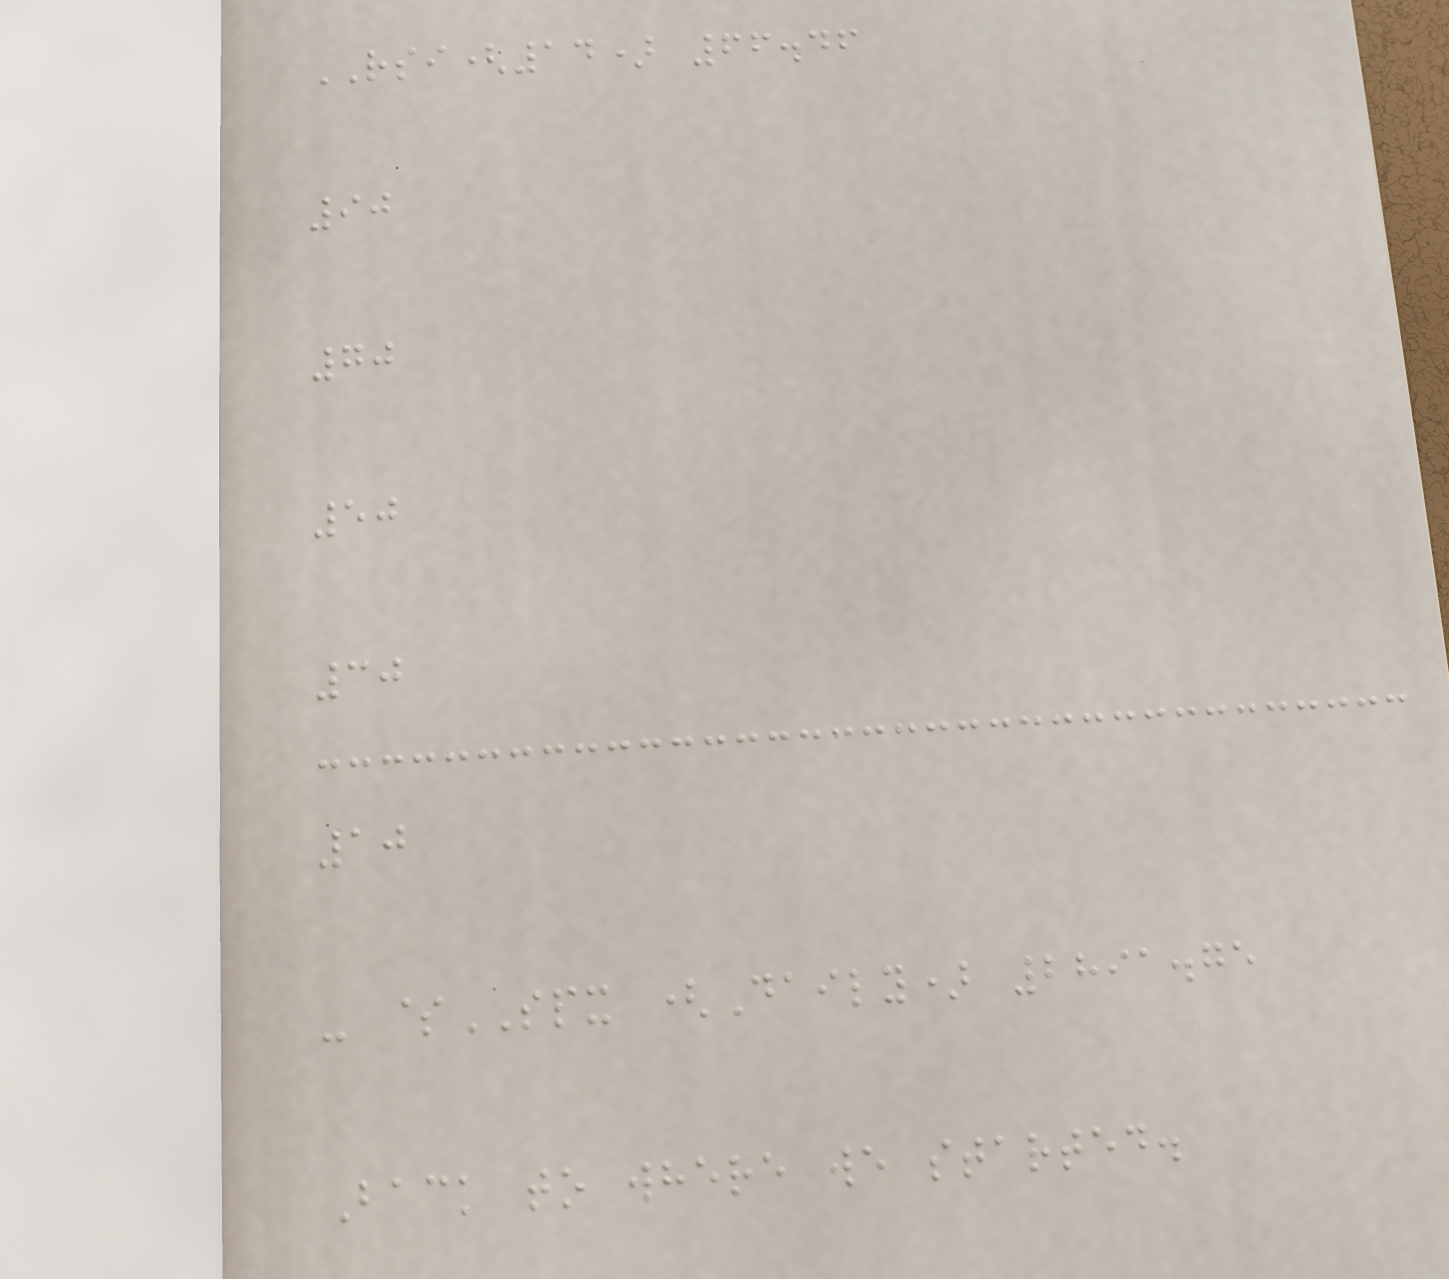RSI(14) 66.46
90
70
50
30
10
- $SPX (Daily) 2891.75
Back to where we started.
